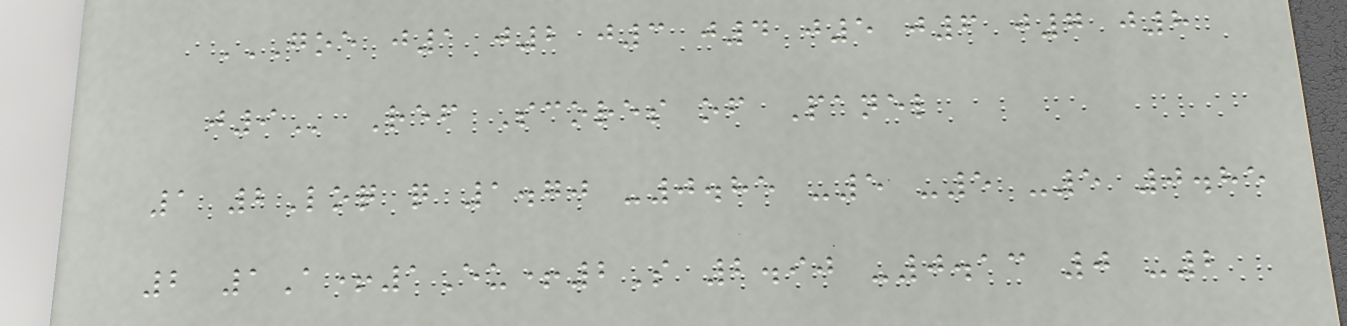GOE J1 J2 J3 J4 J5 J6 J7 J8
J9 Ref Scores of Panel
1 2Loq q 1.70 -0.85 -5 -5 -5 0.85
2 1A+1Eu+2S 2.90 -0.13 0 -2
